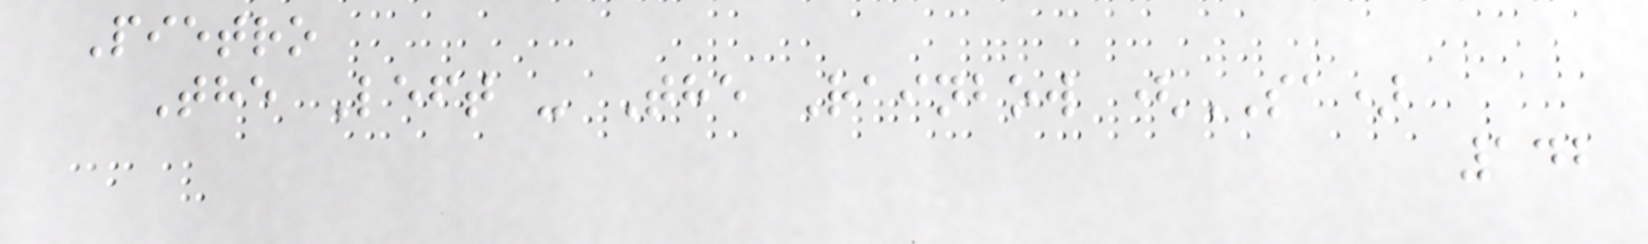Pietro
The Left - The Rainbow (SA)
142
